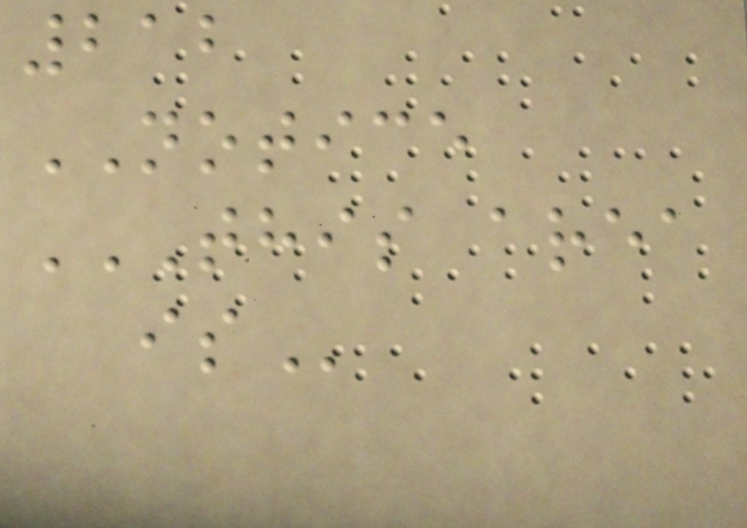212
NOTICE
THIS AREA
IS
